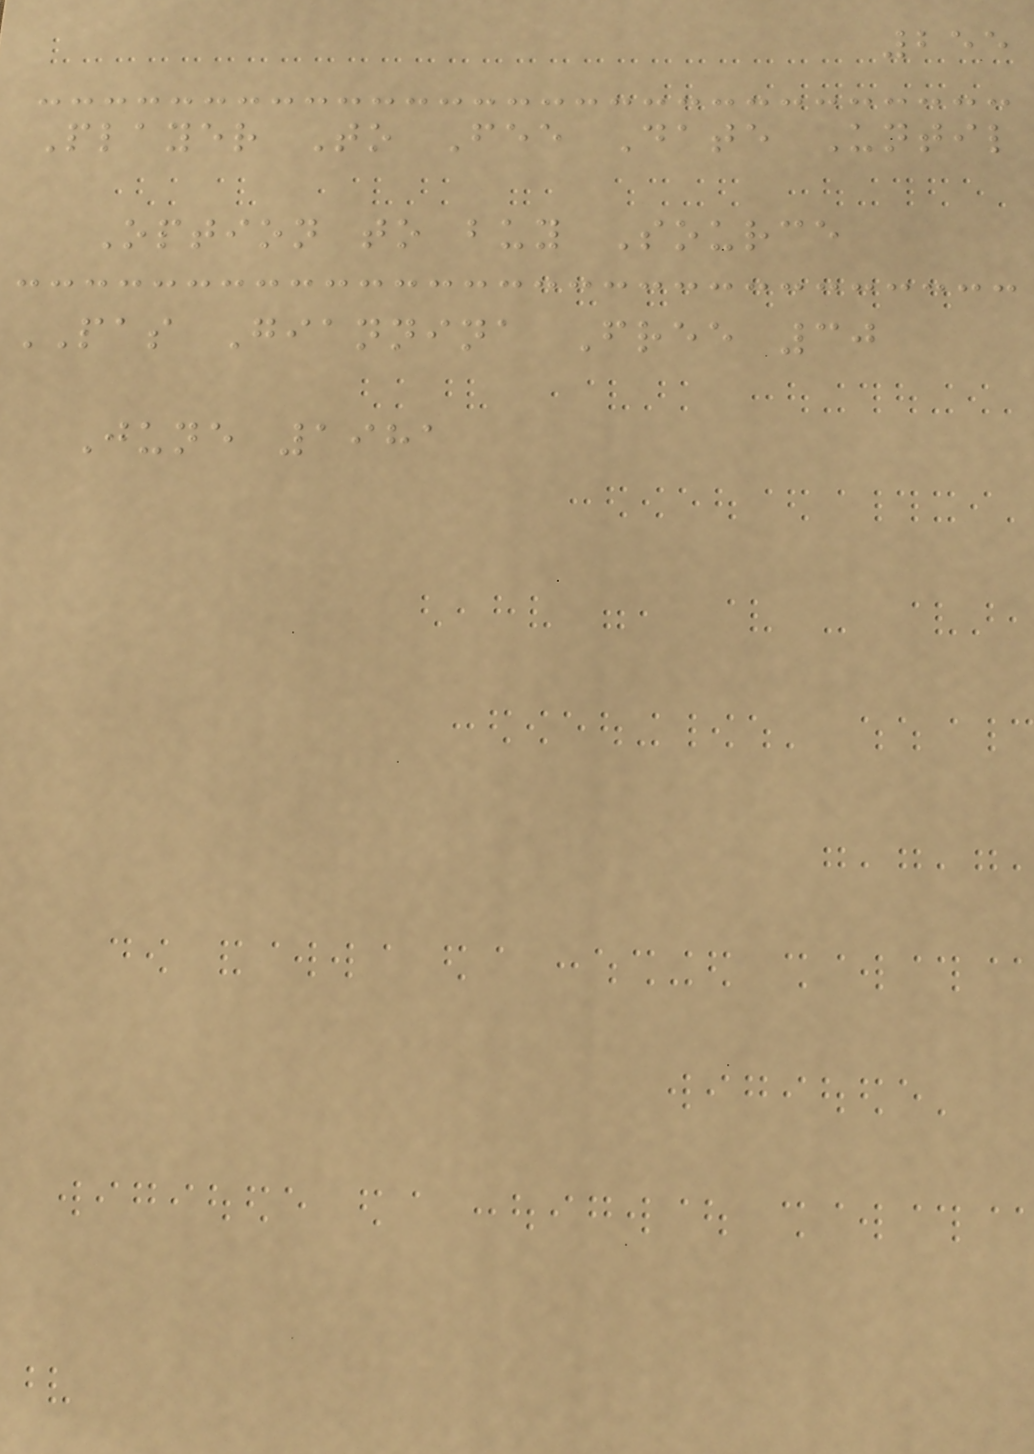255
Player To Fee Date Until
Option to buy Source
PAS Giannina Free 30
June 1981
